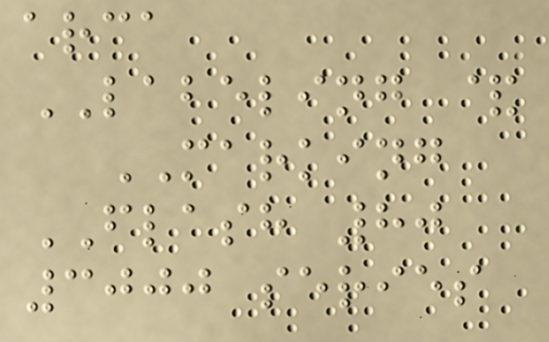arca
LABELING &
MARKING
FLASH 80
3000 series
